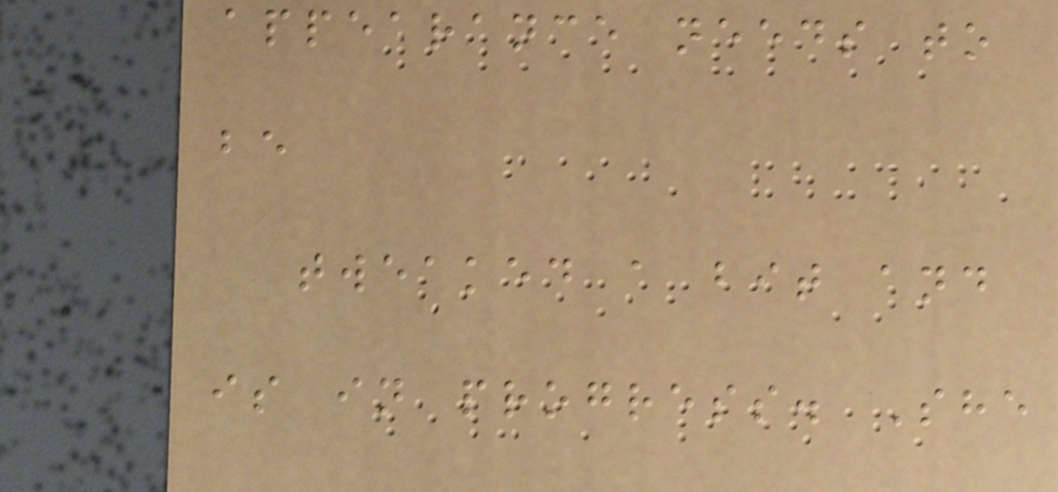appearance needs to
be
tweaked a bit and
is in progress. She
